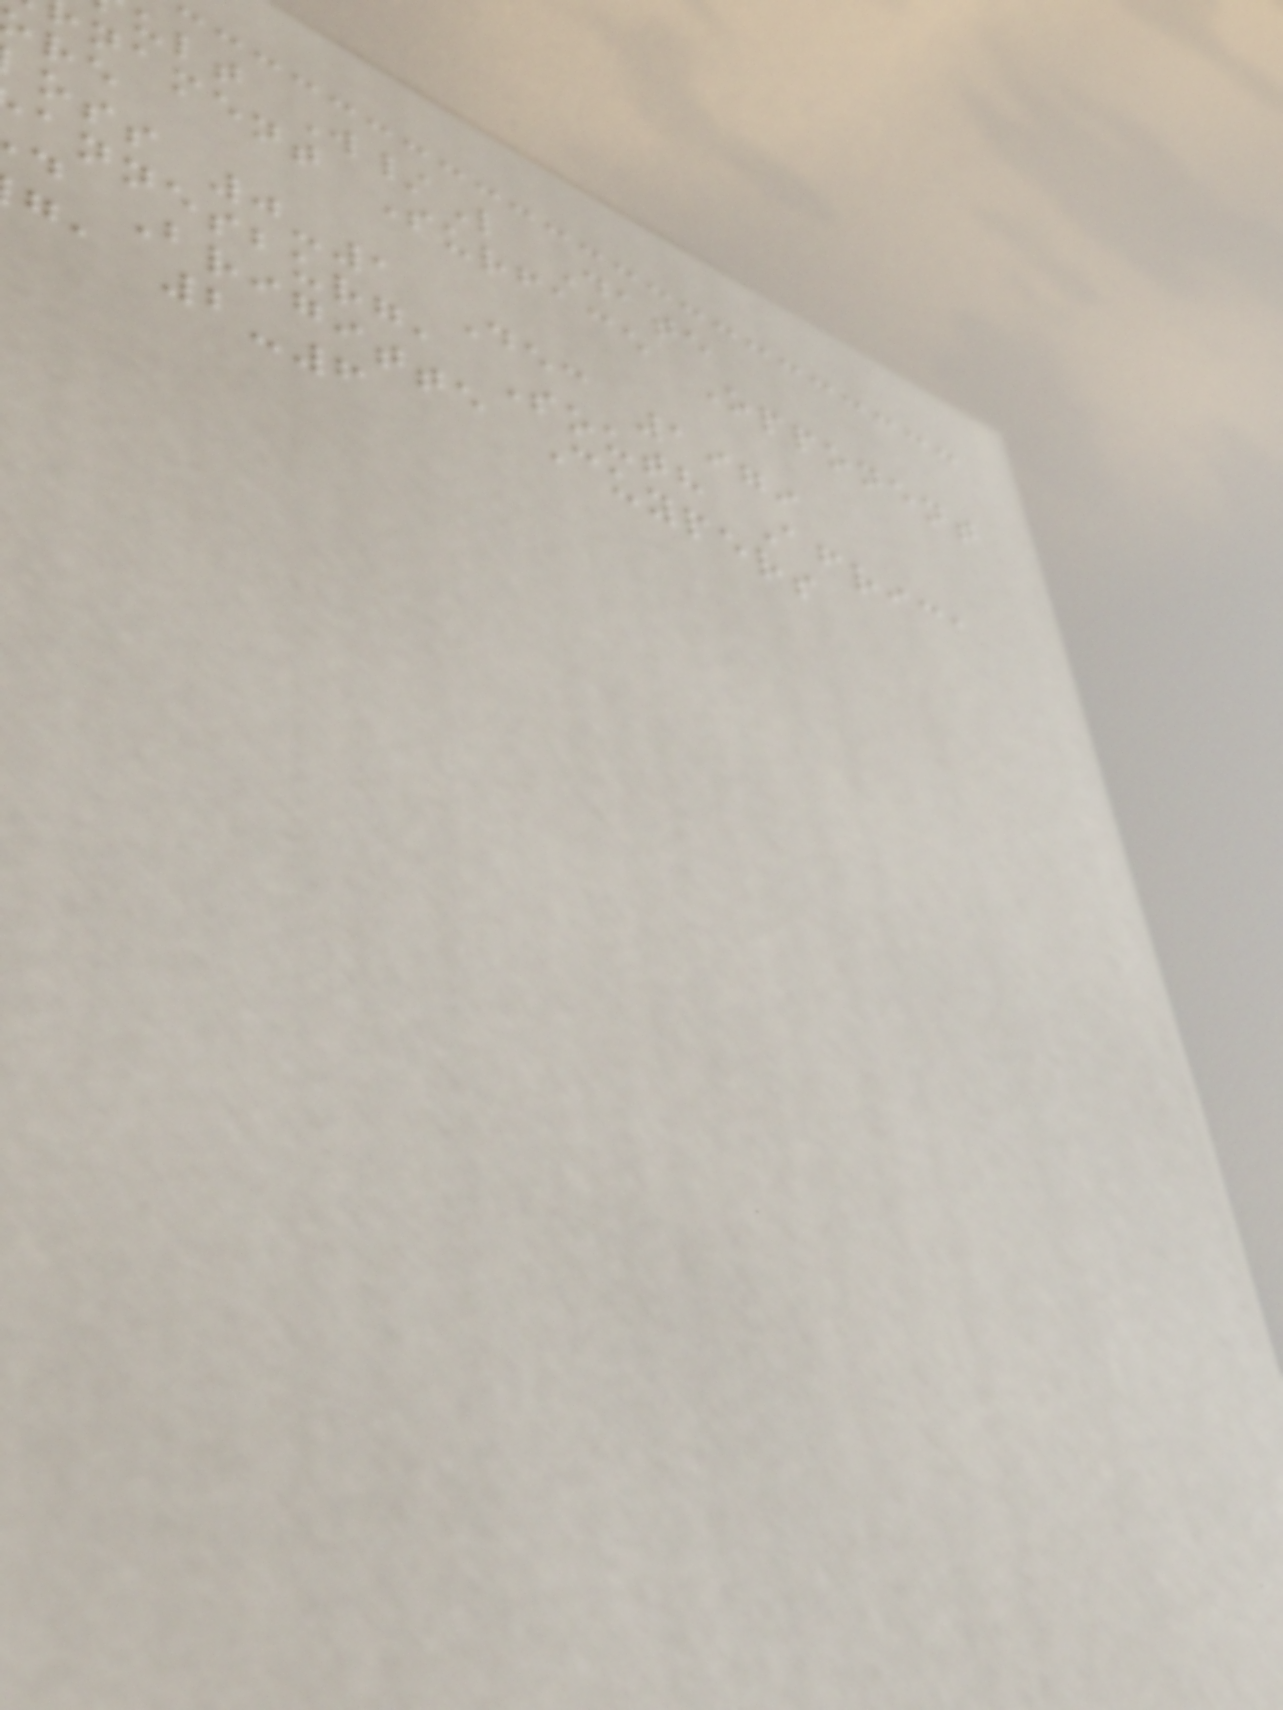ult W/L Date
nament Surface Opponent
oss 0-1 Dec 1979
annesburg, South Africa
d Brigitte Cuypers
g, 2-6
